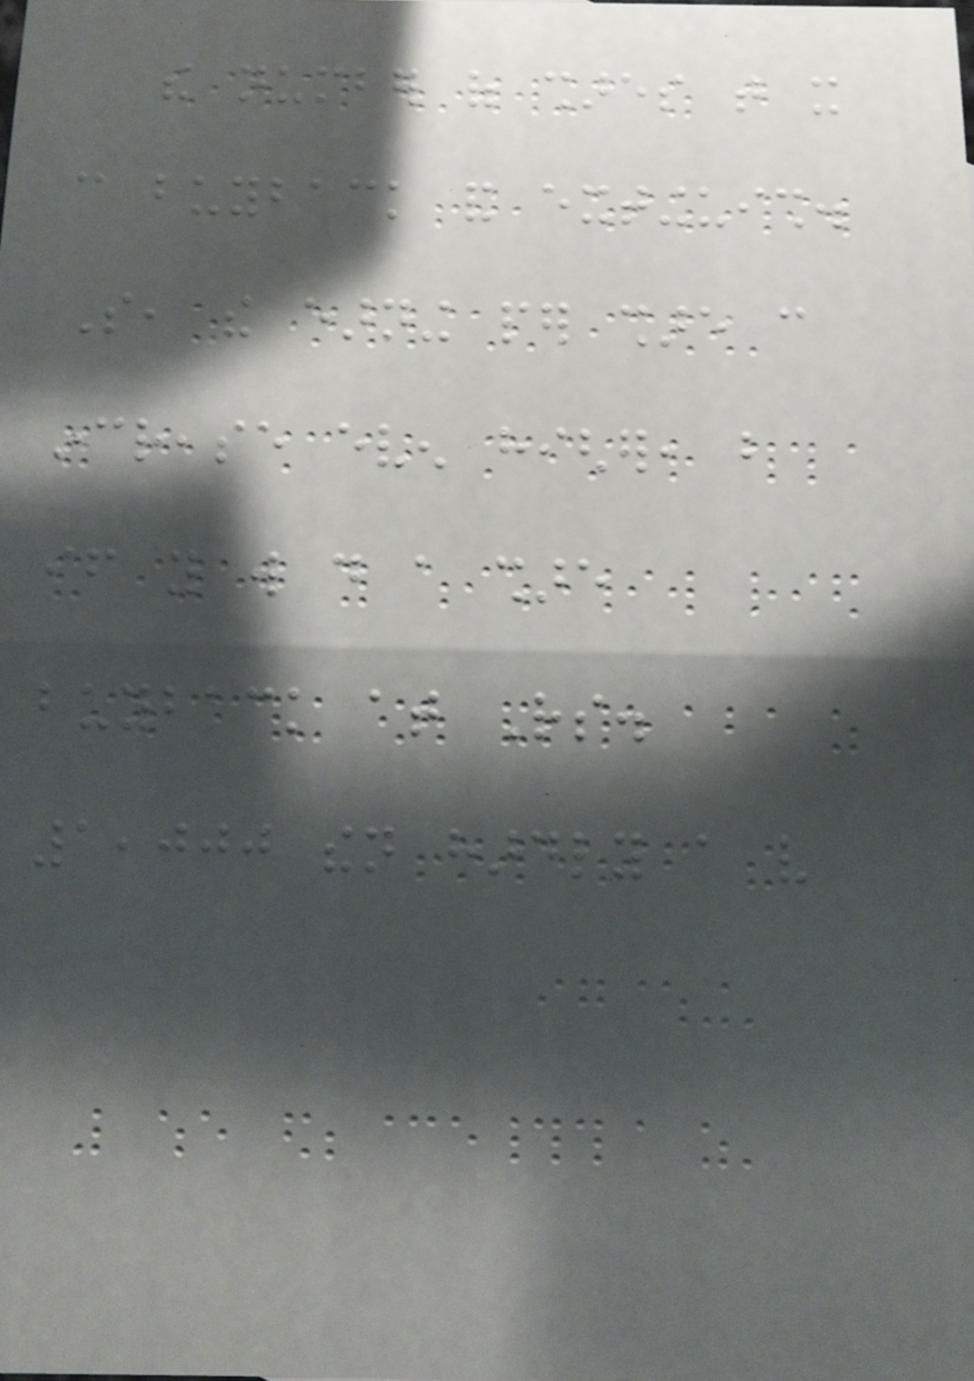the number of shares that it
can buyback and extinguish.
So, the earning per share can
increase even higher, but
if you will do a share
buyback at Rs.
1,000 then hardly a very
